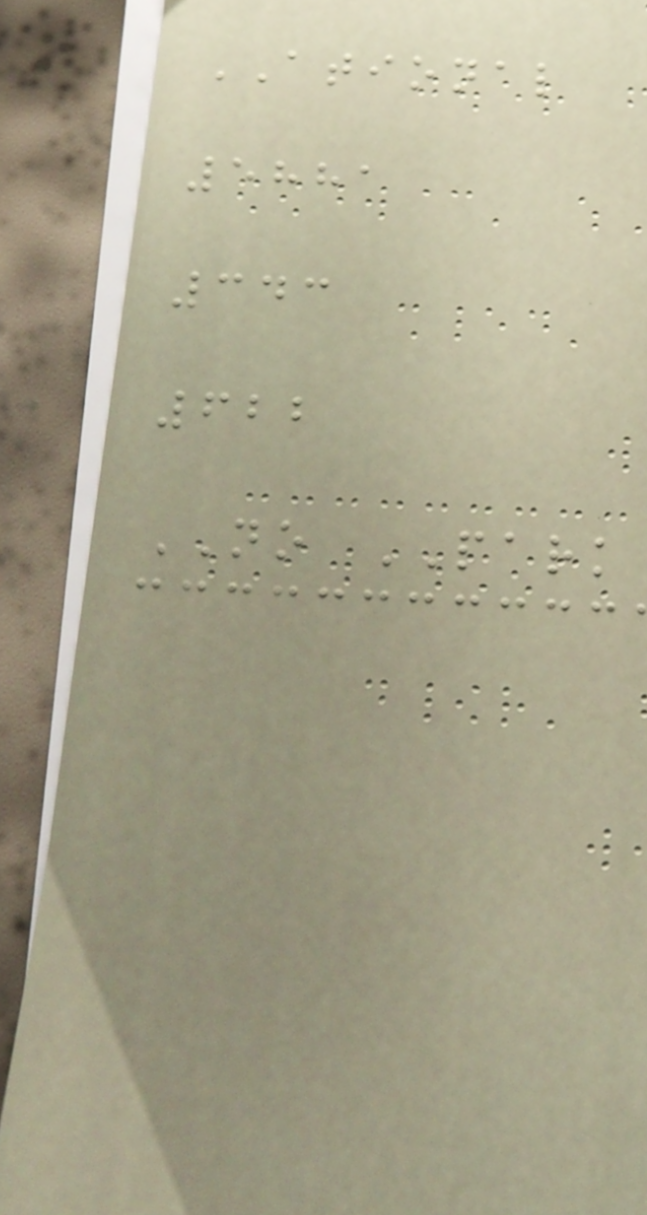ATIONAL
5881
343
622
NO PARK
